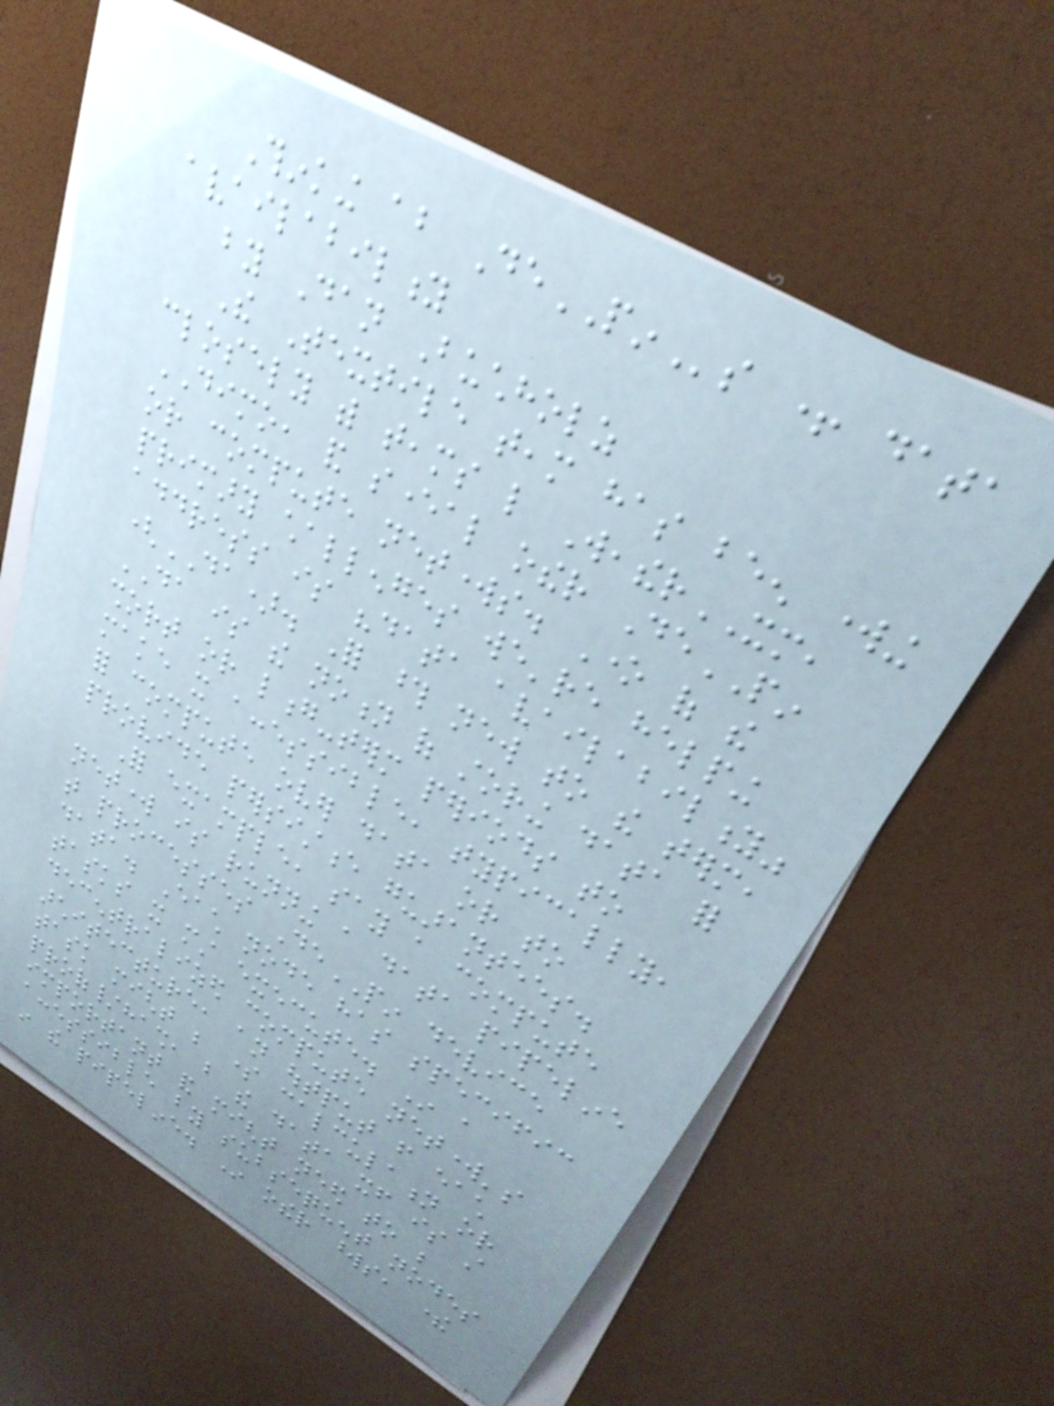Thinking about DePINs + data
availability
by Dan Buchholz
The Textile team has been working
closely with teams like WeatherXM,
DIMO, and several other DePIN
or compute networks. One of the
primary challenges we're helping
address is "data availability"
(DA). For those new to the term,
DA is the notion of storing data for
short or long-term periods to
make it accessible, typically,
for compute over data or to
provide persistence guarantees.
For example, say a compute
network is running a data pipeline
that processes DePIN device
data. Each node has specific
tasks it must execute. In a
decentralized compute network's
architecture, an output from each
task might be some calculation or
proof/hash, but the data itself is still
important and might need to be
accessible by subsequent nodes
in the pipeline. In other words, there
